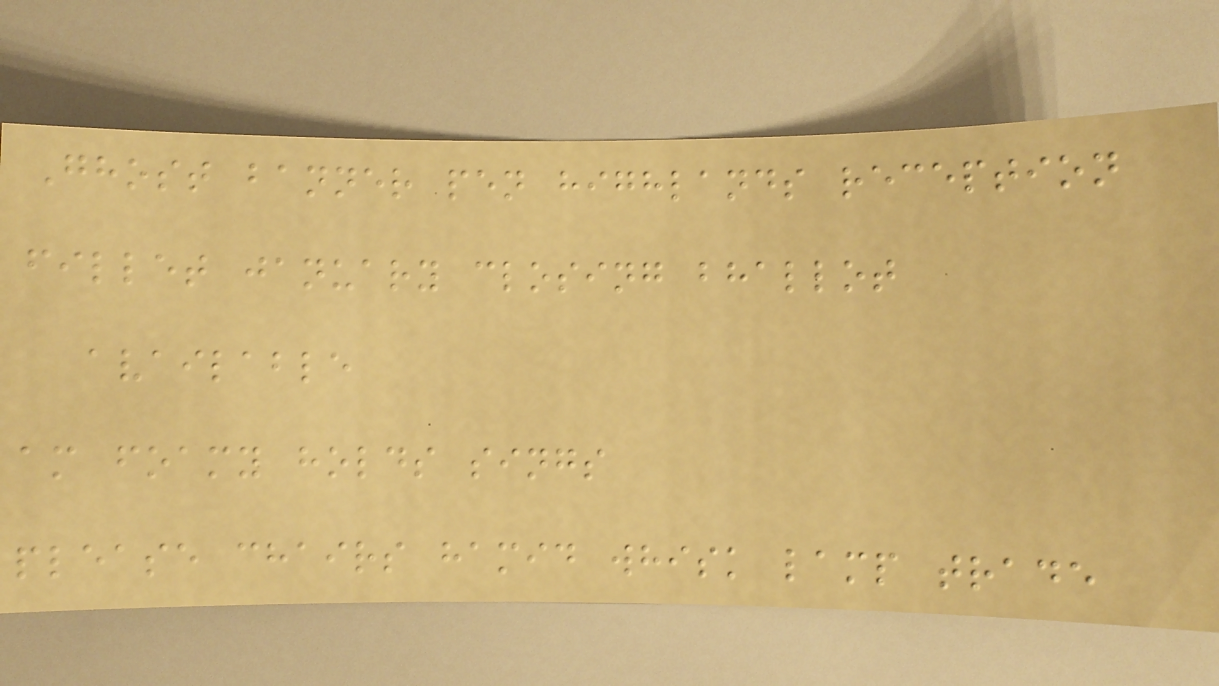Ghost banner pen highlands reception
fillet january closing bhallot
available
am foamy holds sings
please chairs hamid whisk lamp trade
